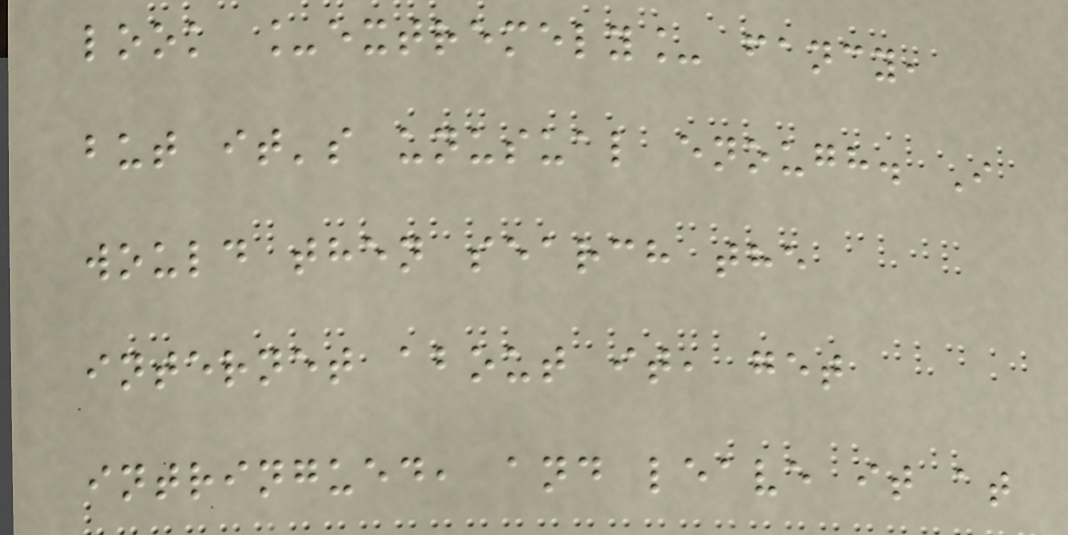look _extremely_ fancy,
but it's unusual enough. I
would then search the
internet about it, get
intringued, and leave it at
